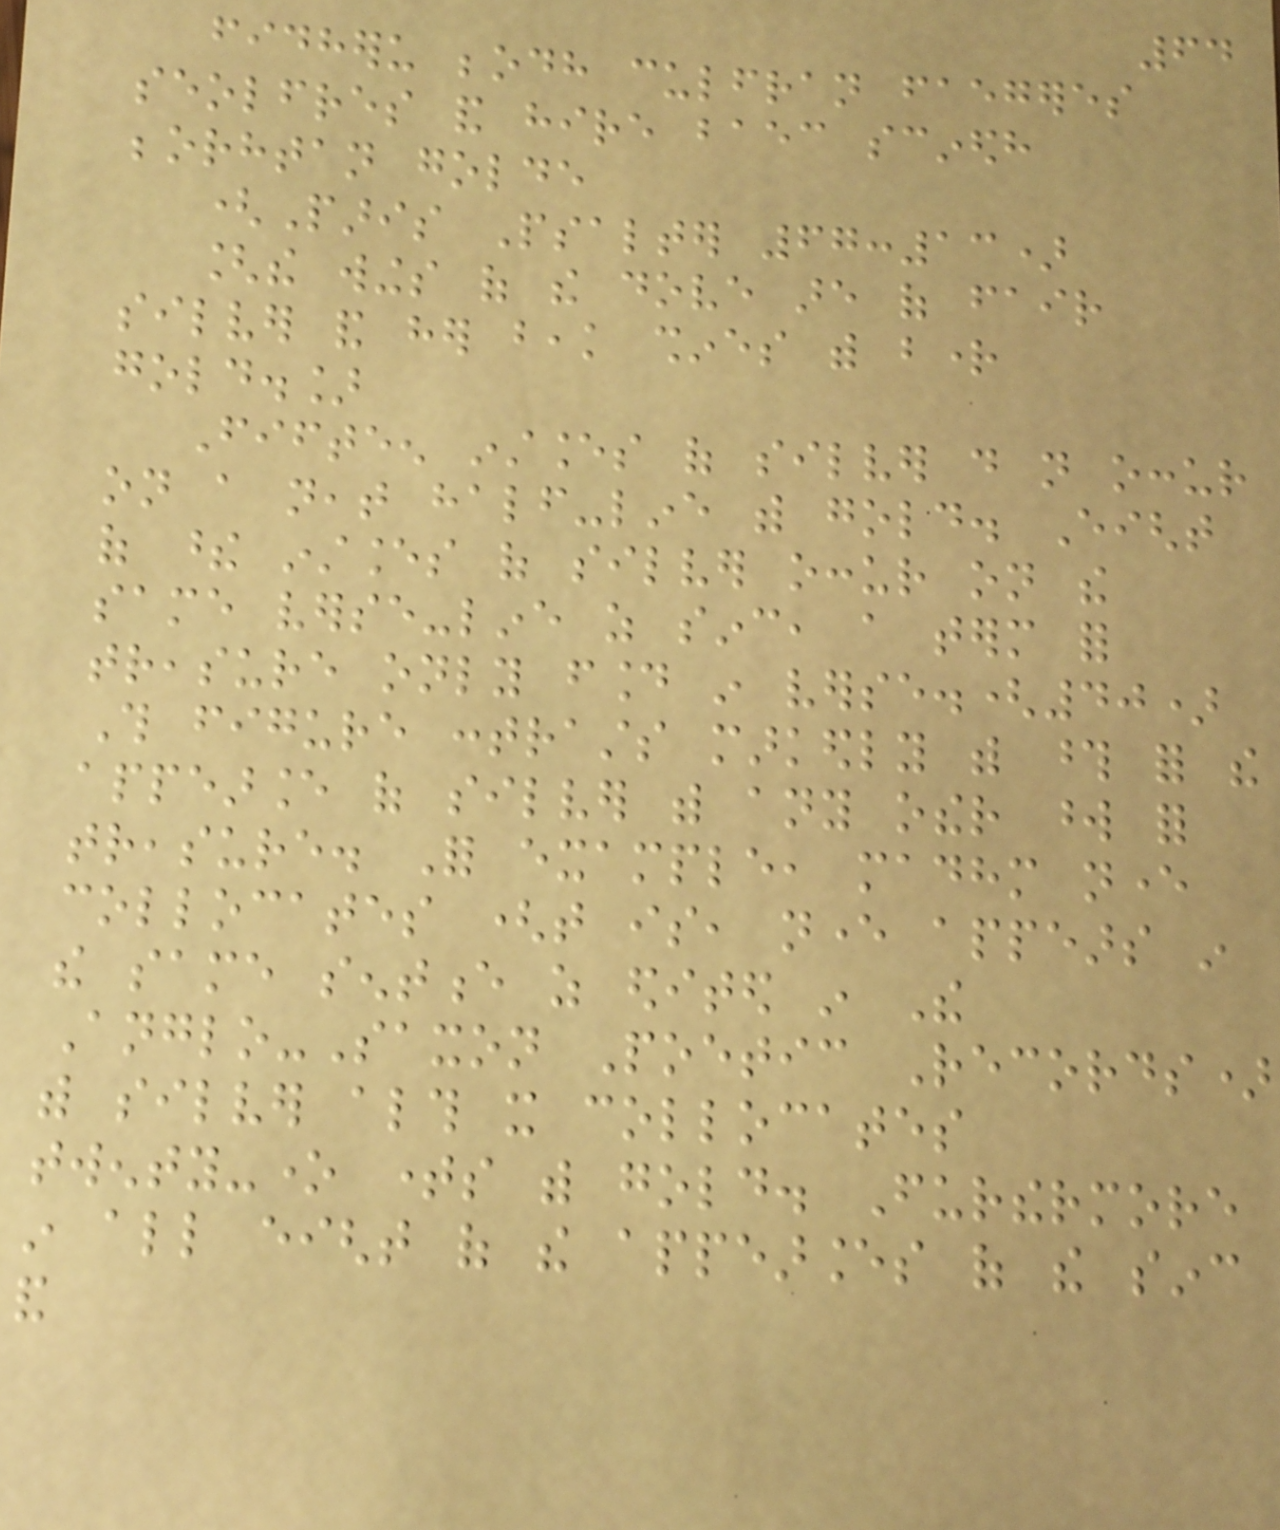64
fidheru beodh culfran faegeres
seolfres and hire baec scinedh
beorhtan golde
(Paris Psalter 67:13)
[the wings of the dove are of fair
silver and her beak shines with bright
gold.]
Fifteen instances of silver do not occur
on a neat half-line with gold. Eight
of these instances of silver occur on the
same verse-line as sinc, a term for
treasure only found in verse.(40)
This figure contrasts markedly with those for the
appearance of silver with any other word for
treasure. For example, madhm never
collocates (that is, never appears in
the same sentence as edited in The
Anglo-Saxon Poetic Records)
with silver although it collocates
twenty-one times with gold. Furthermore
in all eight of the appearances of the sinc
and
